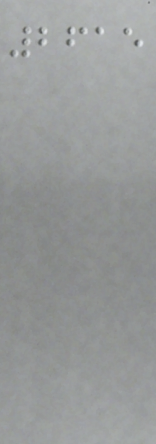2615
